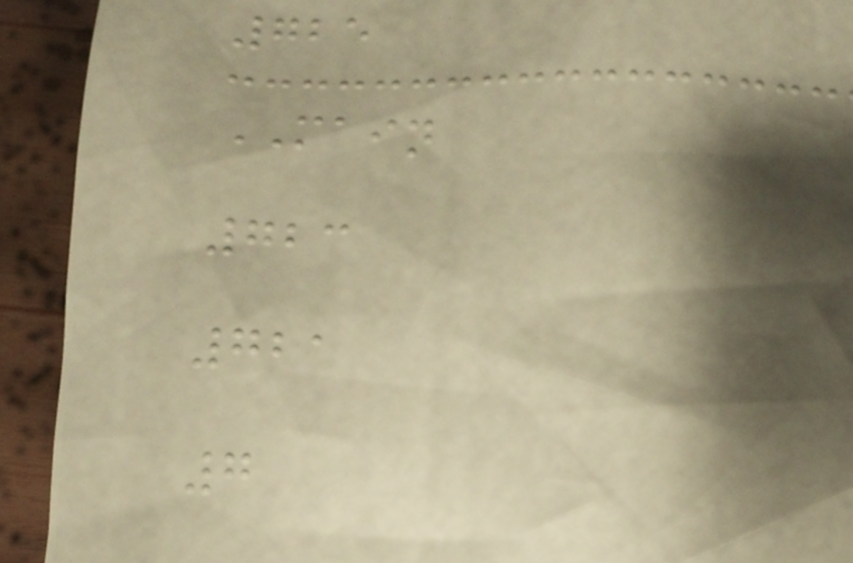725
MAIN
723
721
7
